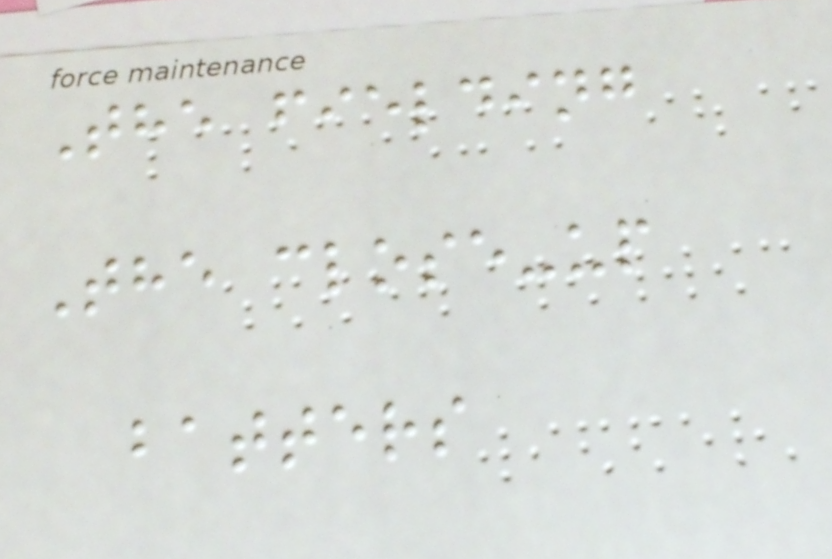The fielding
The close-up
batters
